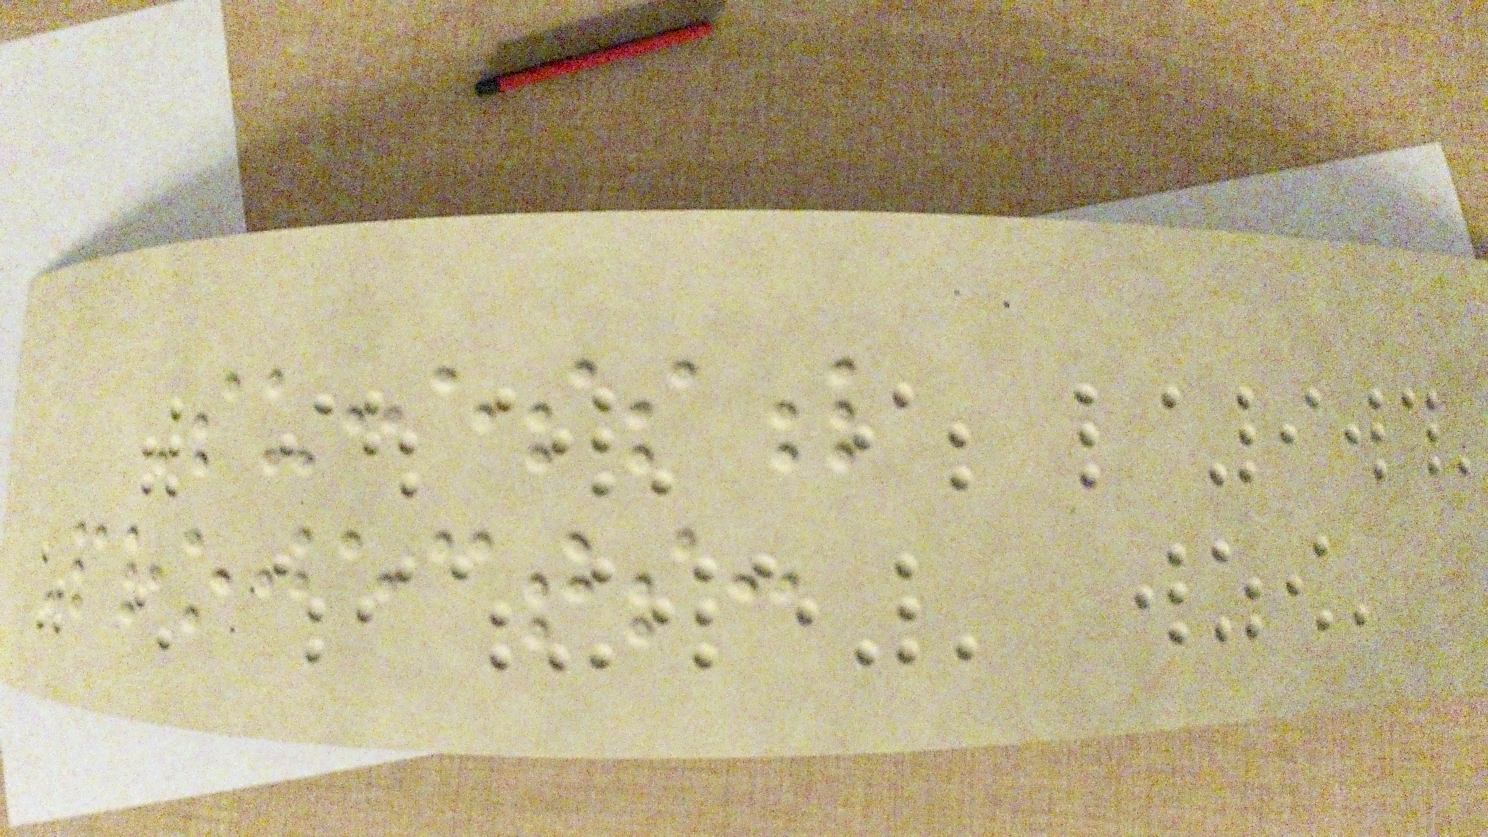Successful
Projects:
